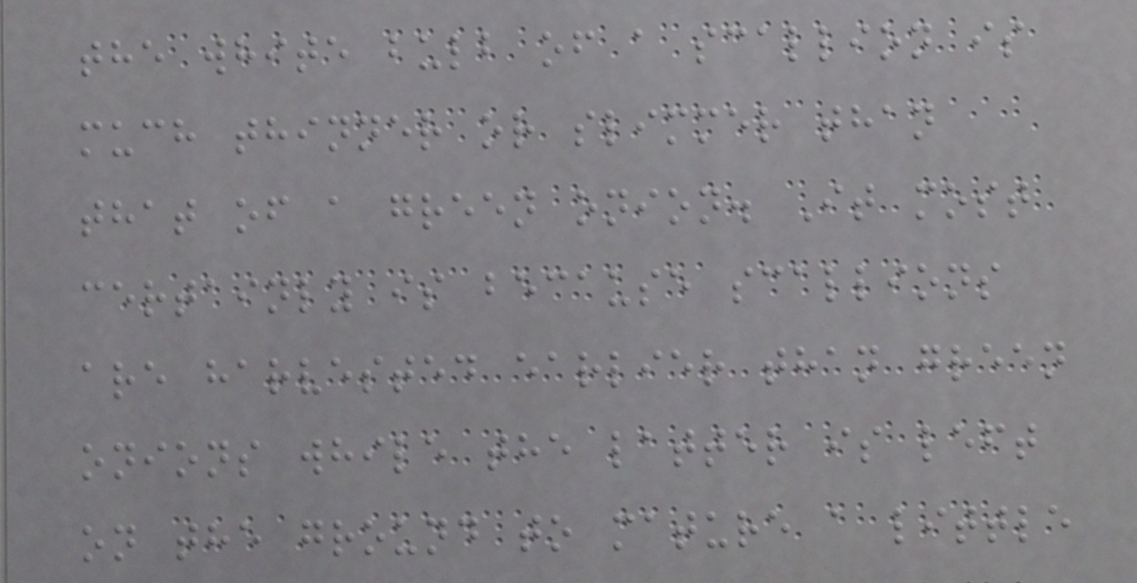the white bulb of a scallion is
much thinner or slimmer than
that of a green onion. It most
certainly is because scallions
are harvested earlier than green
onions while the latter is left
on the ground to mature a little
